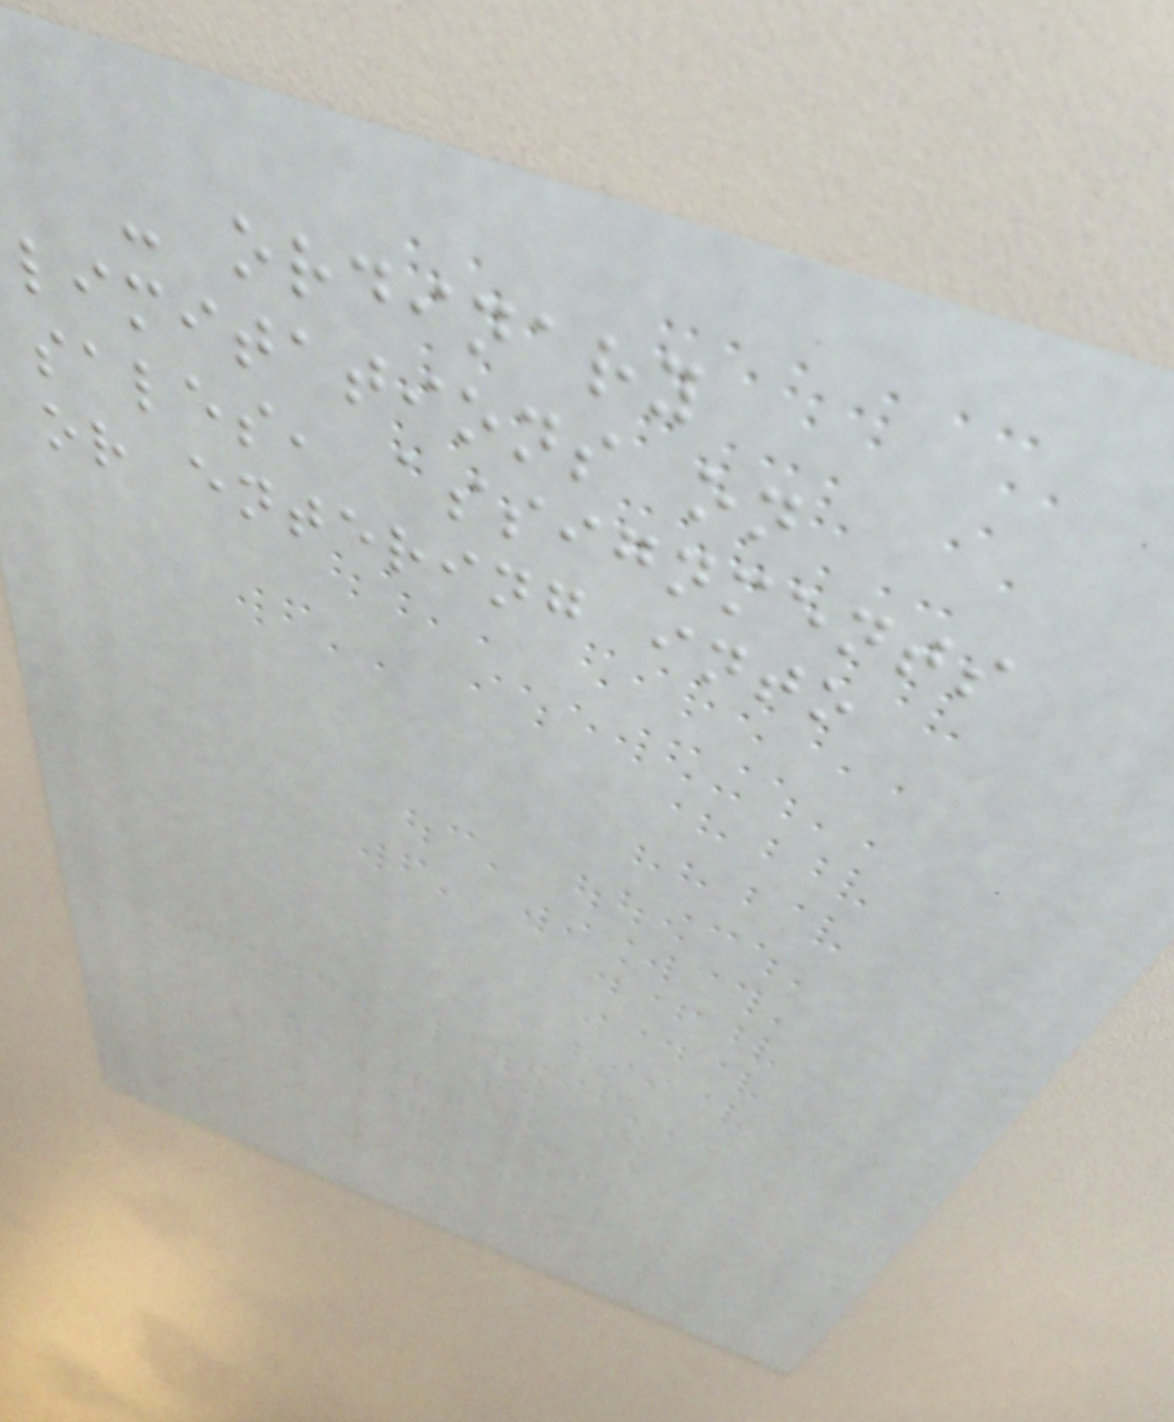- ordinary
limitations on
sales, assignments
or entering into
